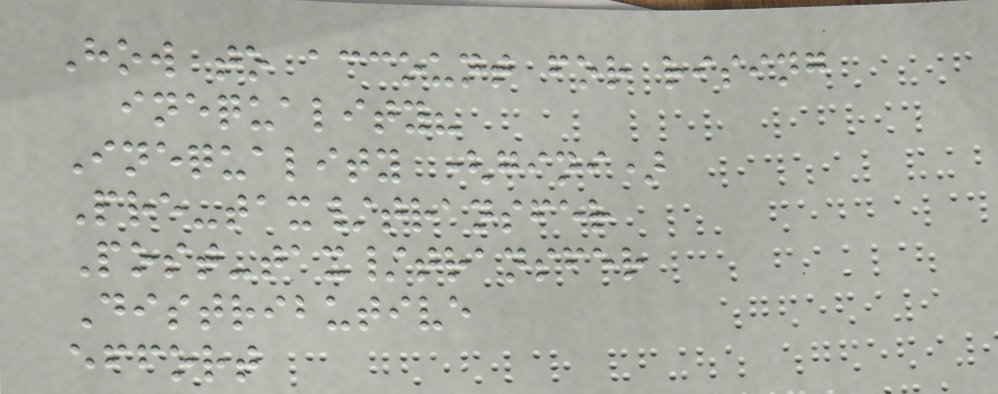How to account for rising
inequality?
Inequality (gini)
Pre-tax/transfer
Post-tax/transfer
Distributive
effort
